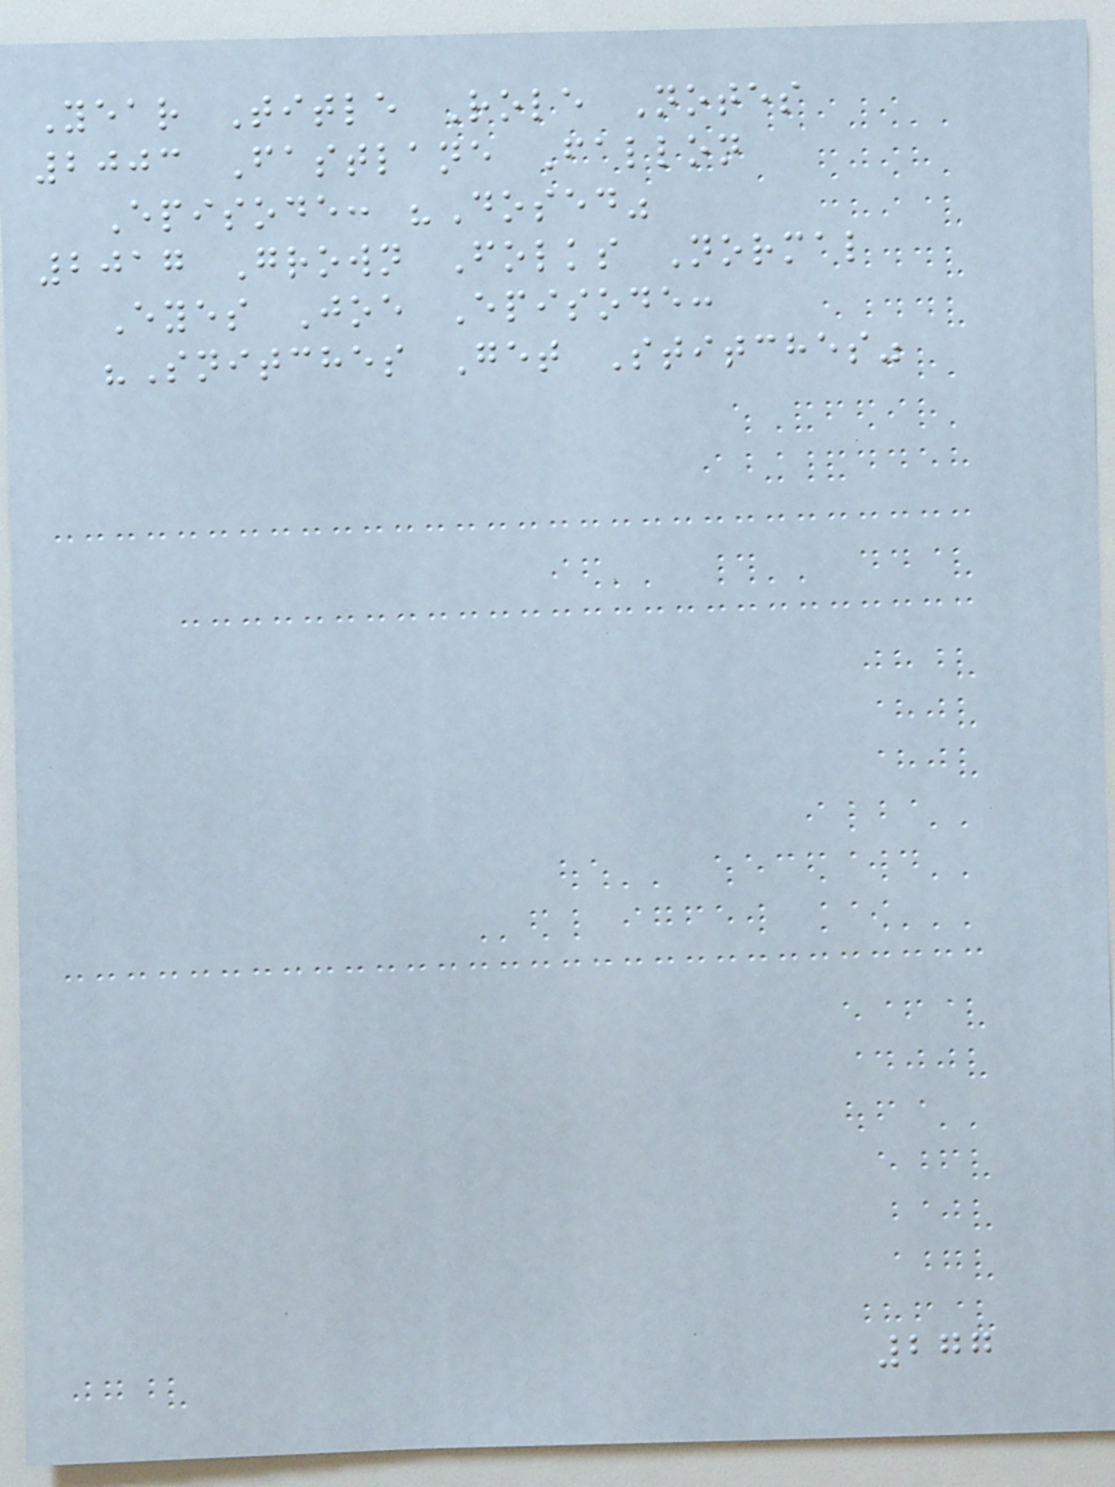Year Title Role Notes
2003 Fastlane Fallon
Episode: "Dosed"
2017 Grown Folks Normal
Eyes Joe Episode:
"Snitches Get Stitches"
277
